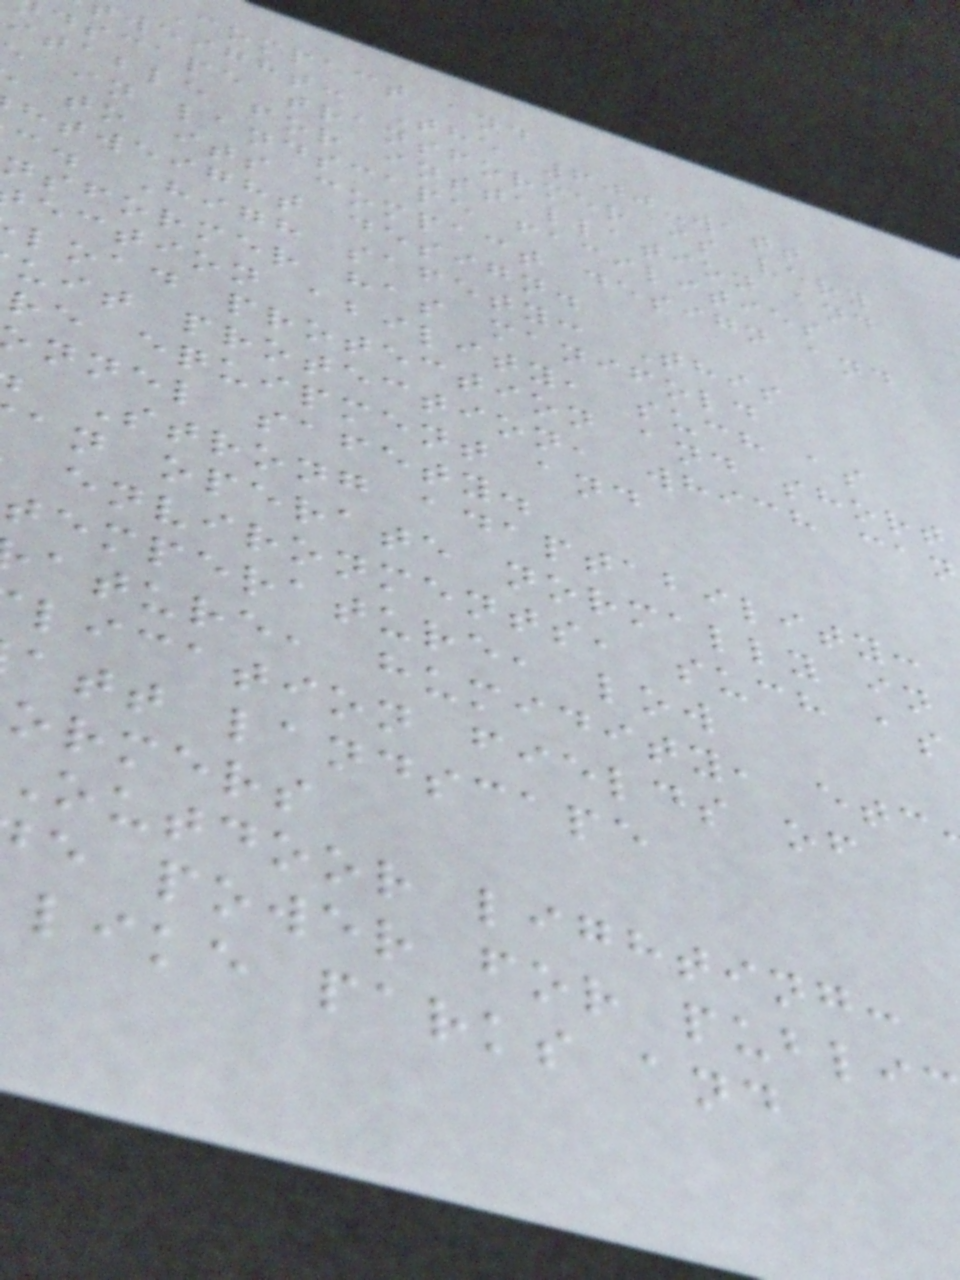compact and
weight: The 600-watt
dscape transformer is very
itable for installation and
in landscape facilities
to its compact design and
htweight design.
c. High safety: This
nsformer has manifold
ection ability, such as
load protection and short
uit protection, which can
re equipment and
nnel safety.
Strong adaptability:
an operate normally in
environments, such as
temperature, low
ature, humidity, etc
lication fields of
att landscape
ormers
outdoor lighting:
e power for publi
like parks and
